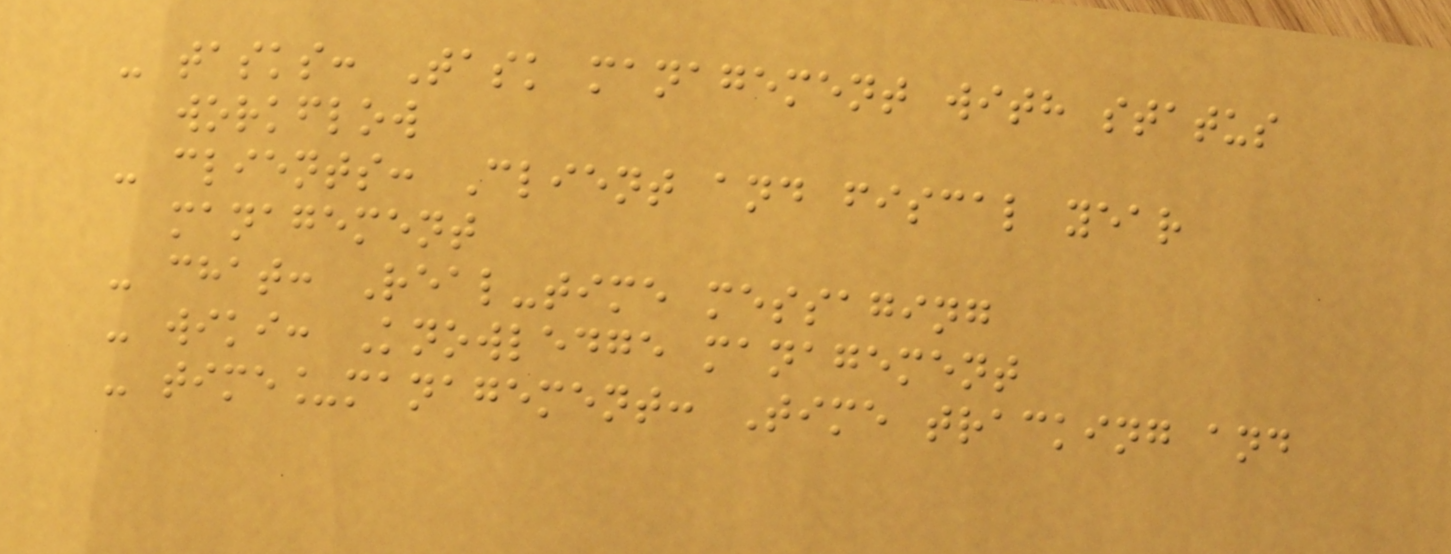- tasks: Task management with status
workflow
- clients: Client and fiscal year
management
- chat: Real-time messaging
- wiki: Knowledge management
- time_management: Time tracking and
